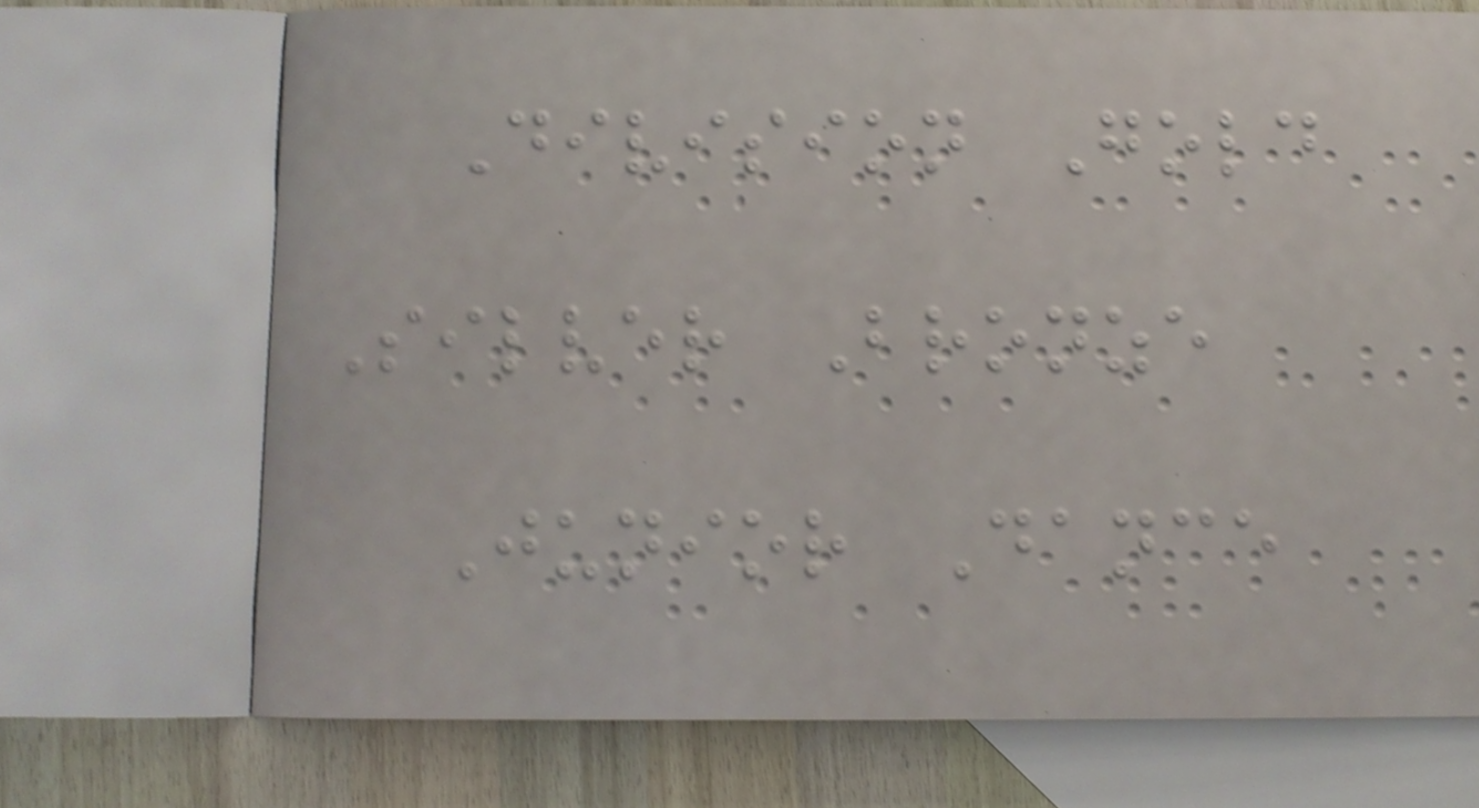Division Gold
Silver Bronze
Junior Dance
